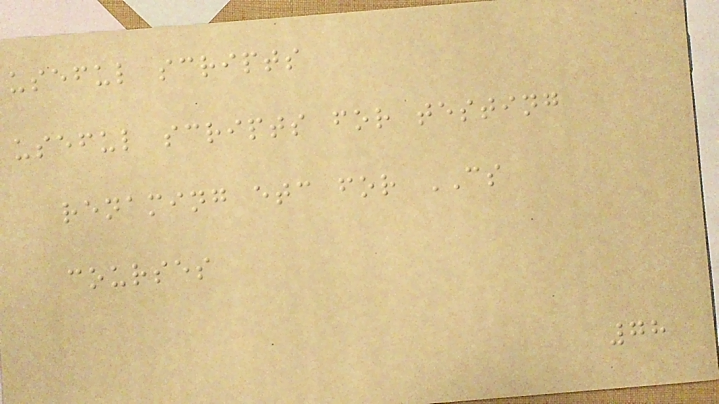useful scripts
useful scripts for testing
renaming etc for CS
courses
78
